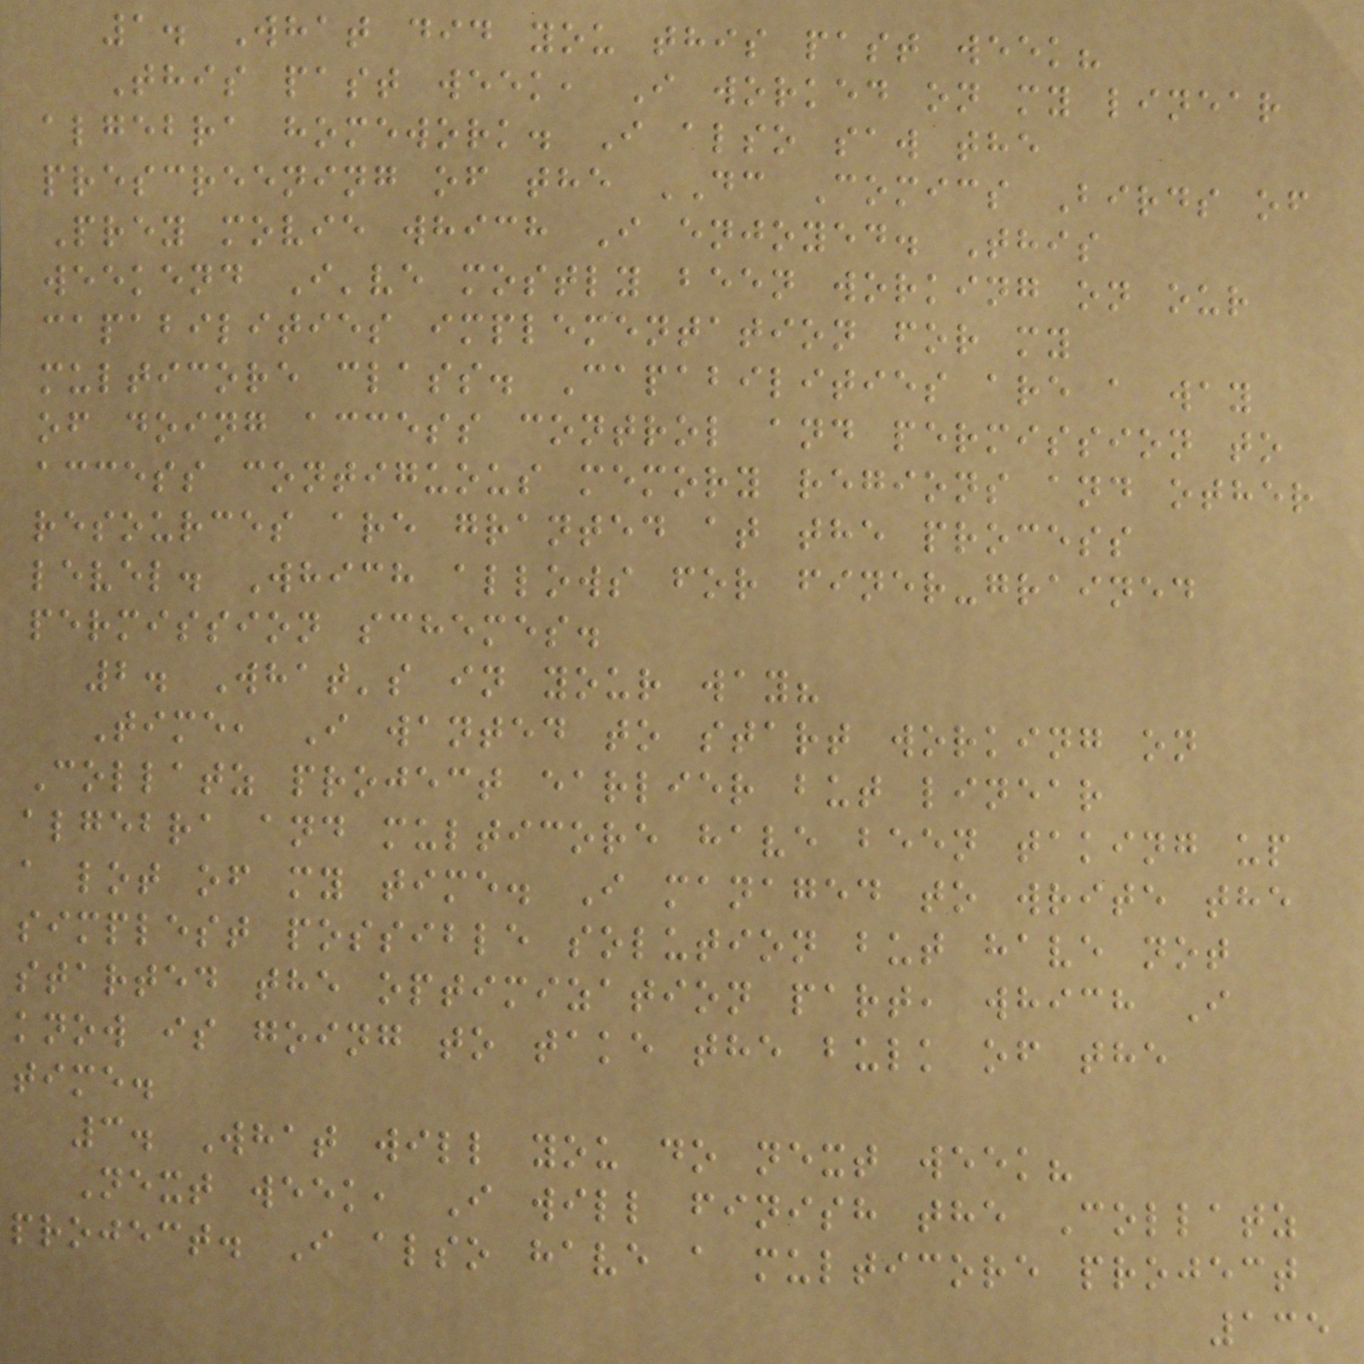1. What did you this past week?
This past week, I worked on my linear
algebra homework. I also saw the
prescreening of the DC Comics Birds of
Prey movie which I enjoyed. This
weekend I've mostly been working on our
capabilities implementation for my
multicore class. Capabilities are a way
of doing access control and permission to
access contiguous memory regions and other
resources are granted at the process
level. Which allows for finer-grained
permission schemes.
2. What's in your way?
Time, I wanted to start working on
Collatz project earlier but linear
algebra and multicore have been taking up
a lot of my time. I managed to write the
simplest possible solution but have not
started the optimization part, which I
know is going to take the bulk of the
time.
3. What will you do next week?
Next week, I will finish the Collatz
project. I also have a multicore project
135
